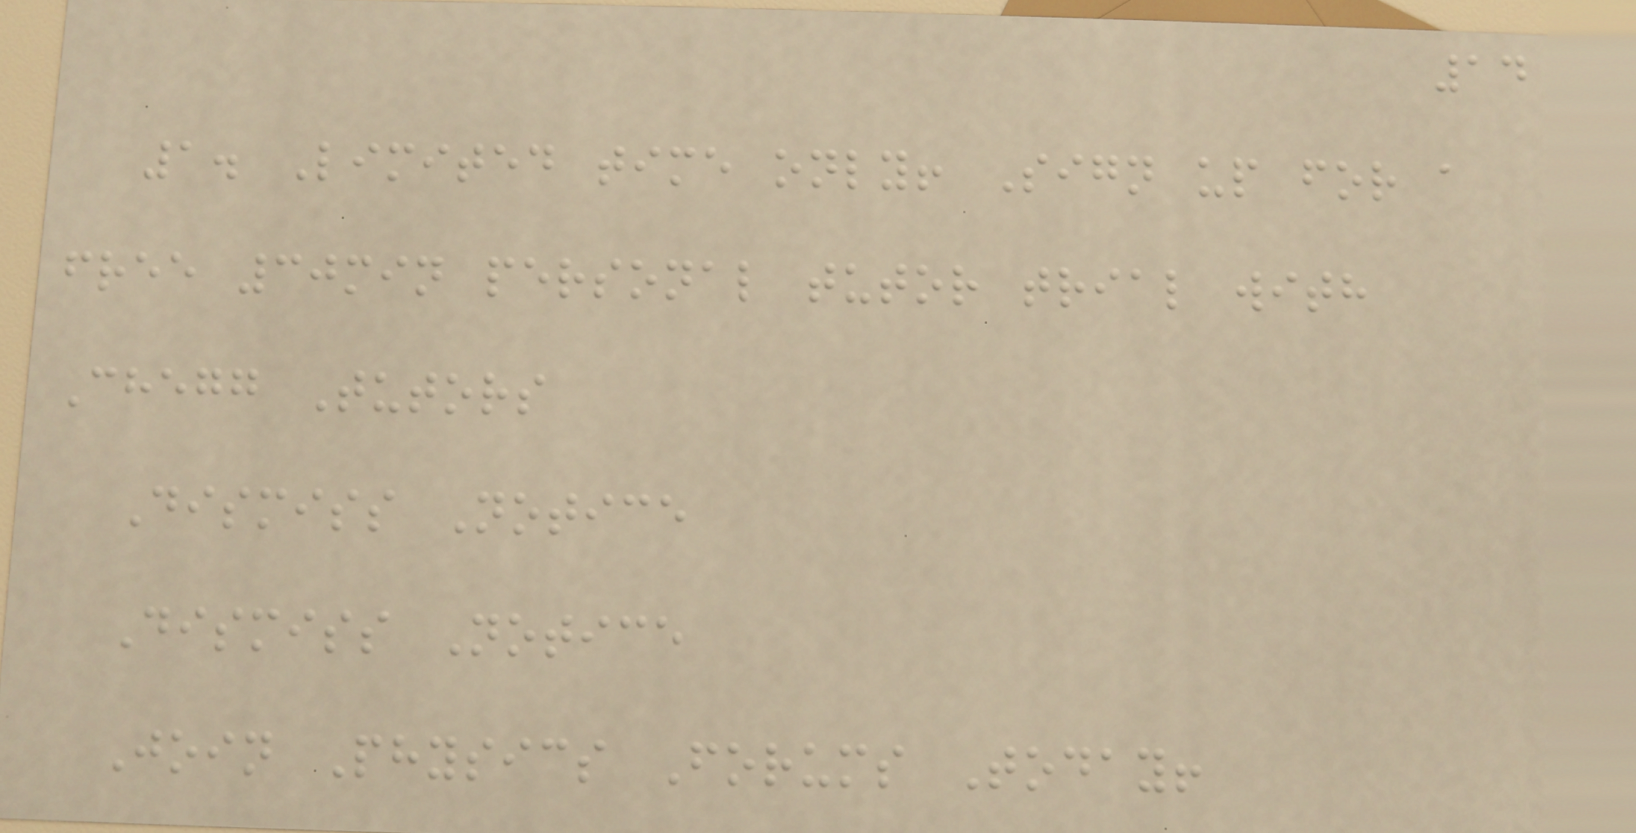14
1. Limited time only! Sign up for a
free 30min personal tutor trial with
Chegg Tutors
Dismiss Notice
Dismiss Notice
Join Physics Forums Today!
